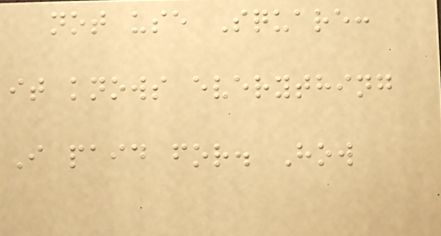not use Square:
it knows everything
I paid for. How
